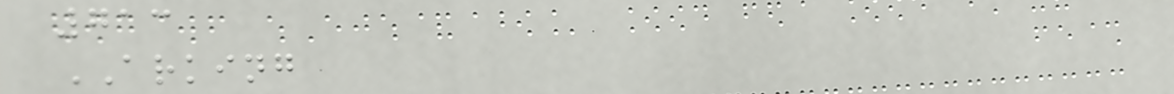713
ARKING
